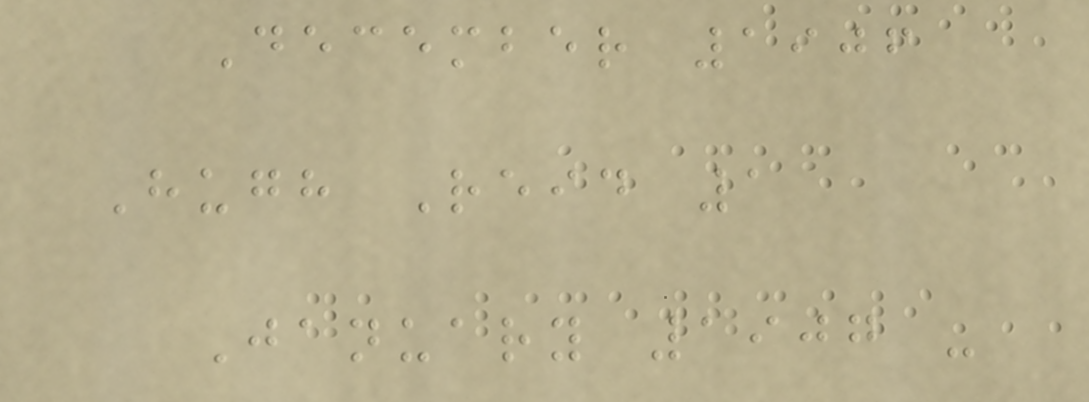December 1906
Hugh Reid 1
January 1907 -
